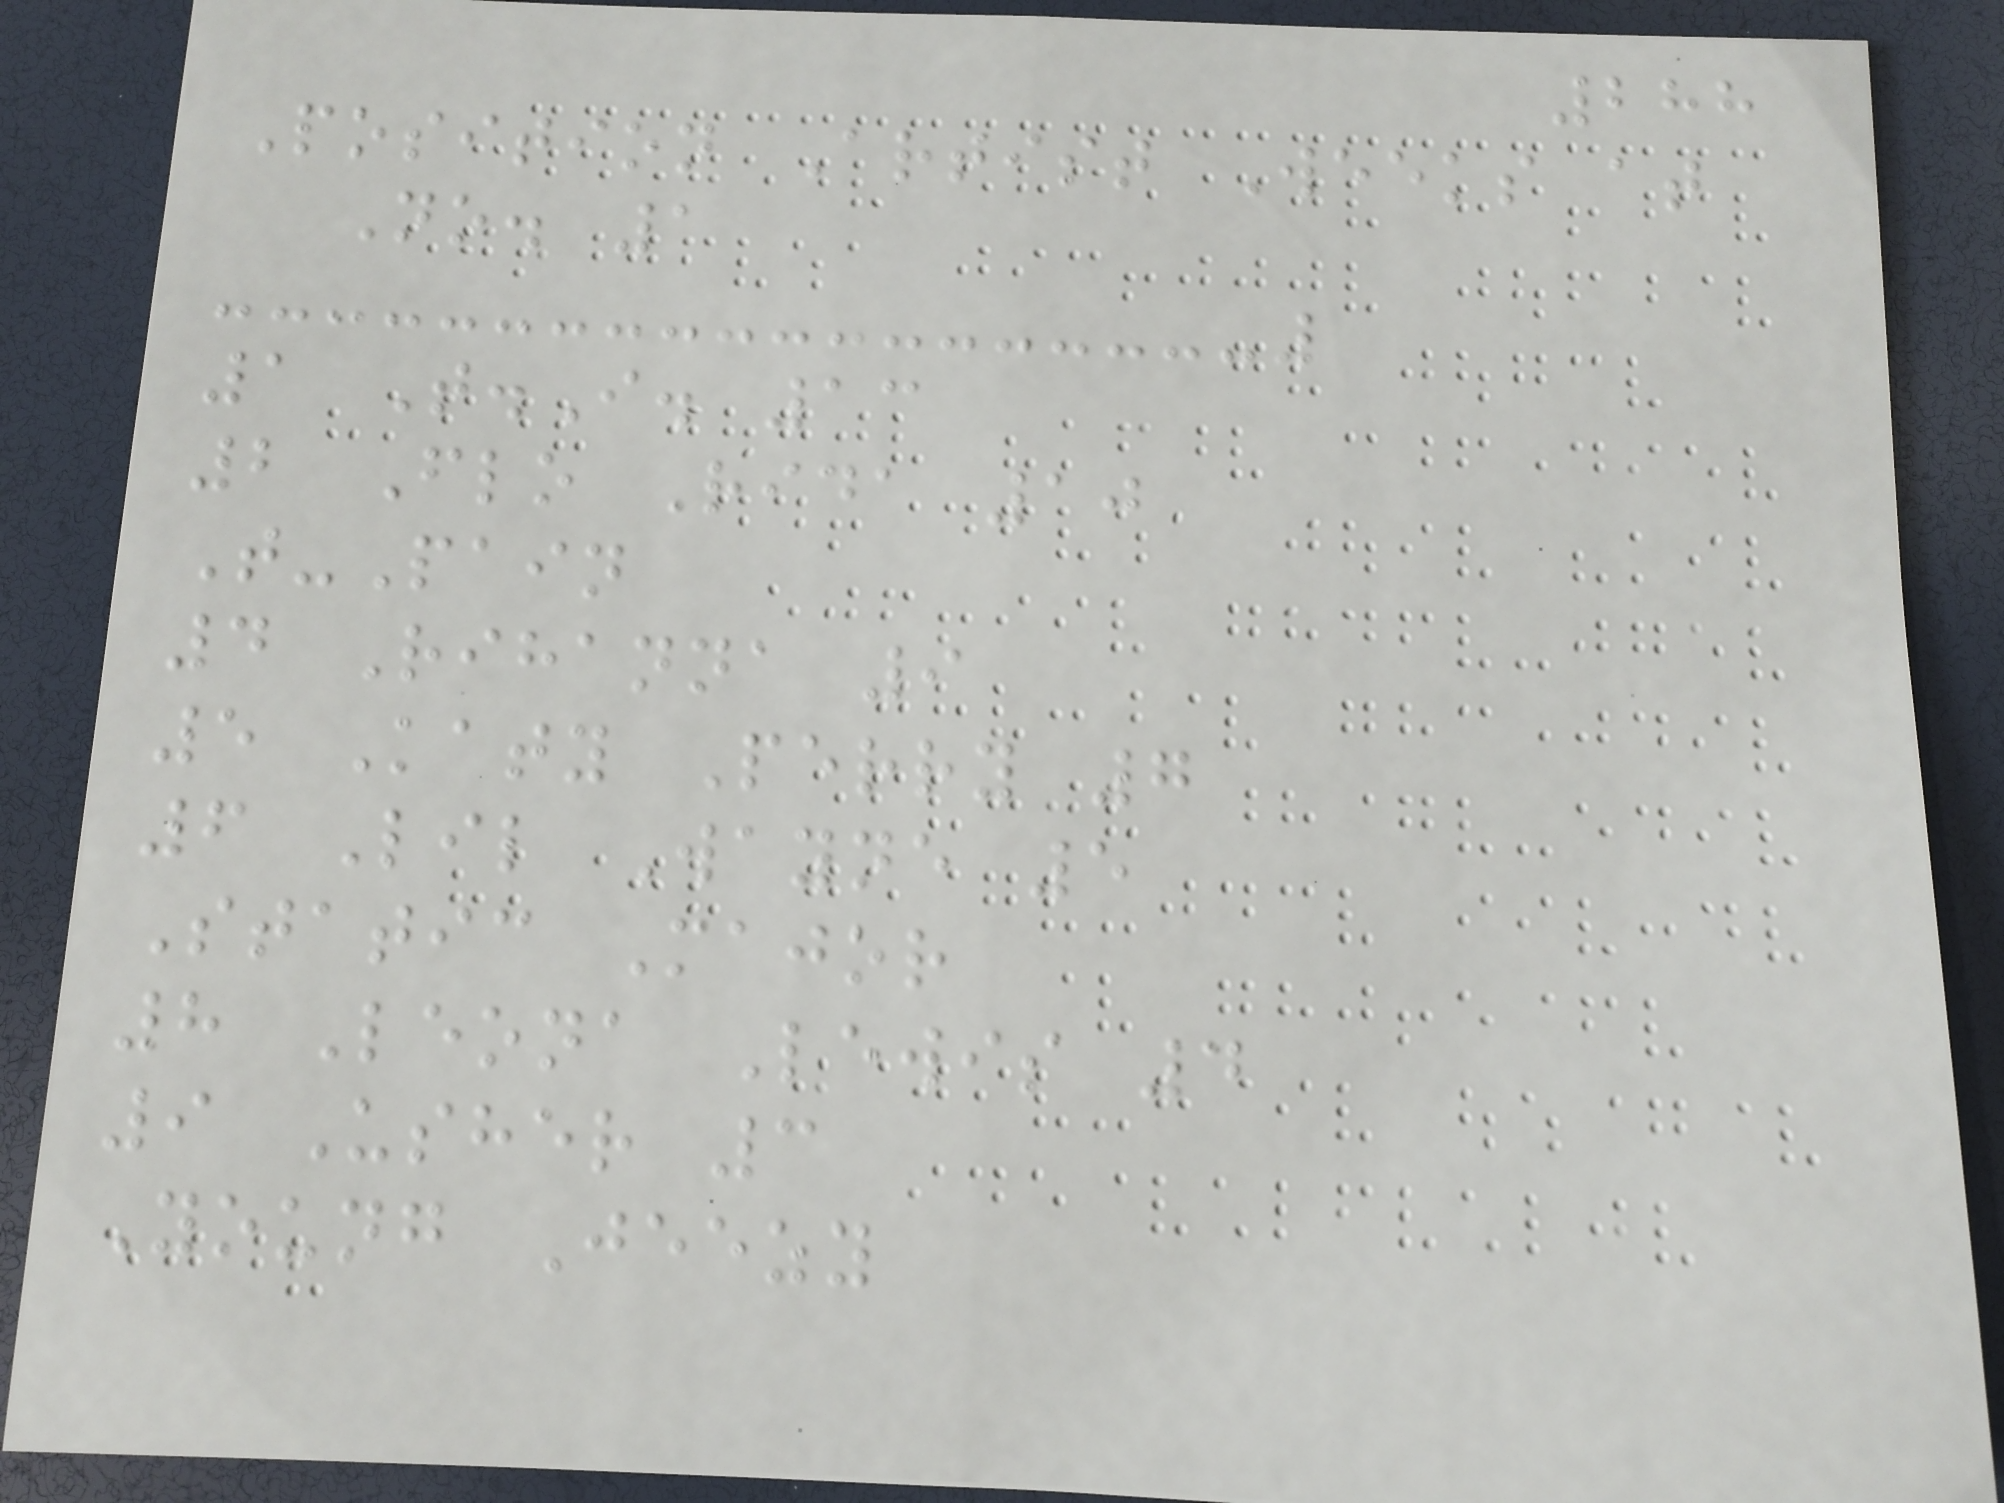288
Position Artist Weeks at
No. 1
1 T.I. 13
2 Flo Rida 10
T-Pain
4 Rihanna 9
5 Katy Perry 7
6 Lil Wayne 5
Static Major
8 Leona Lewis 4
9 Usher 3
Young Jeezy
